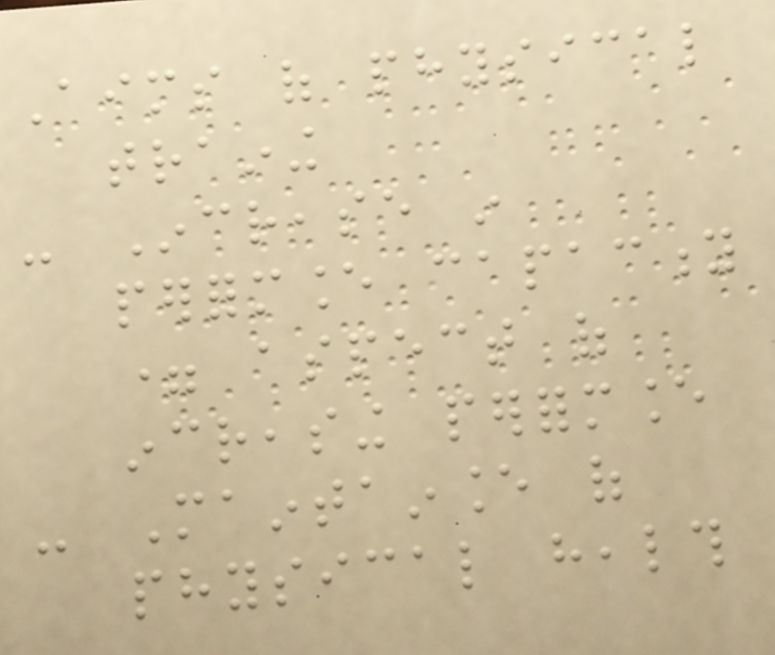Aims of physical
training
- Increase in
performance capacity
= aspect of
increasing performance
- Maintainance of
physical health
